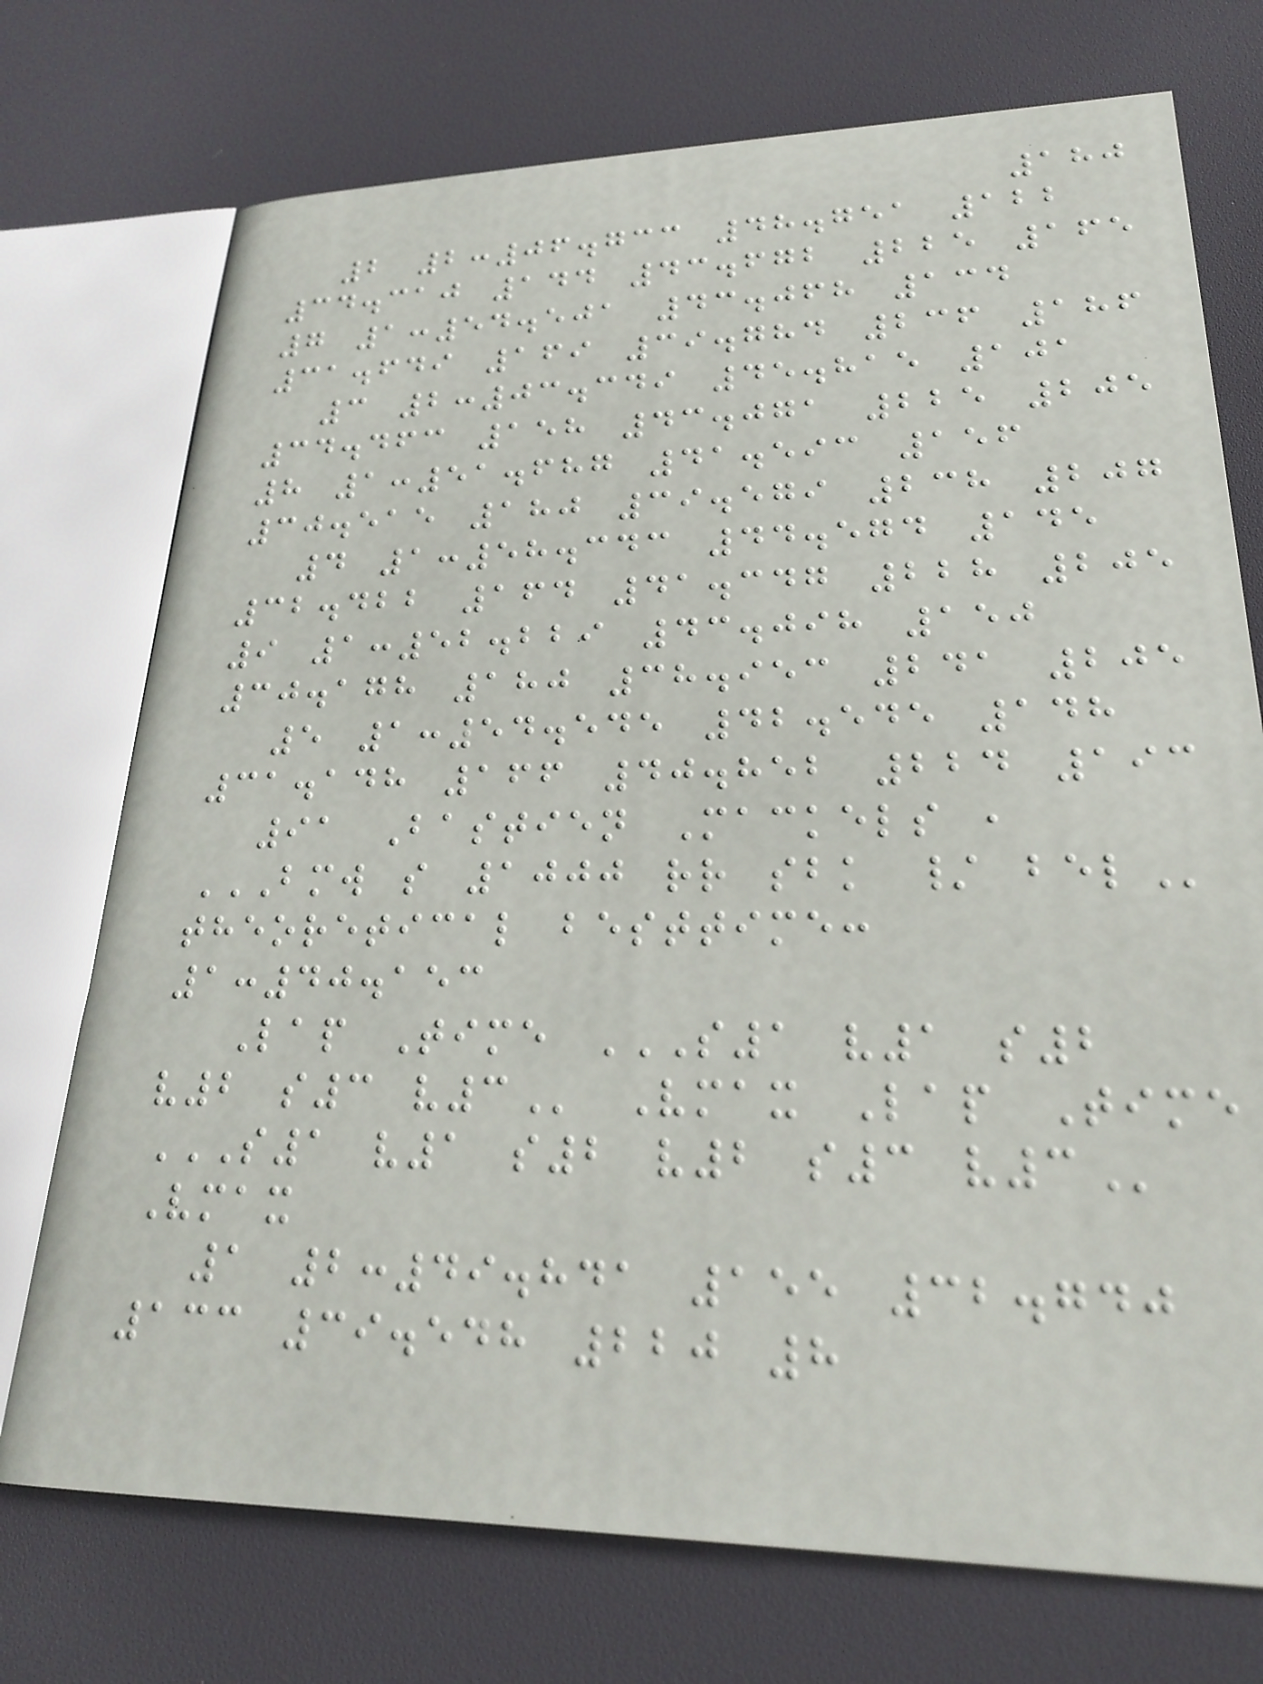180
2 2:06.733 48.751 122
34.310 144 43.672 225 165
7 1:54.501 43.068 134
31.649 169 39.784 236 186
3 2:03.349 45.815 101
34.463 158 43.071 225 205
8 1:51.687 41.593 156
30.515 180 39.579 238 207
4 1:58.343 44.574 145
32.422 164 41.347 228 205
9 1:52.229 43.098 150
30.178 180 38.953 241 205
5 1:54.545 42.545 148
31.148 166 40.852 224 193
91 Bastien Mackels ,
BMW S 1000 RR SBK / BEL
theoretical besttime:
1:40.153
Lap Time S1 V1 S2
V2 S3 V3 Vmax Lap Time
S1 V1 S2 V2 S3 V3
Vmax
1 2:49.841 155 32.740
133 39.548 220 8
